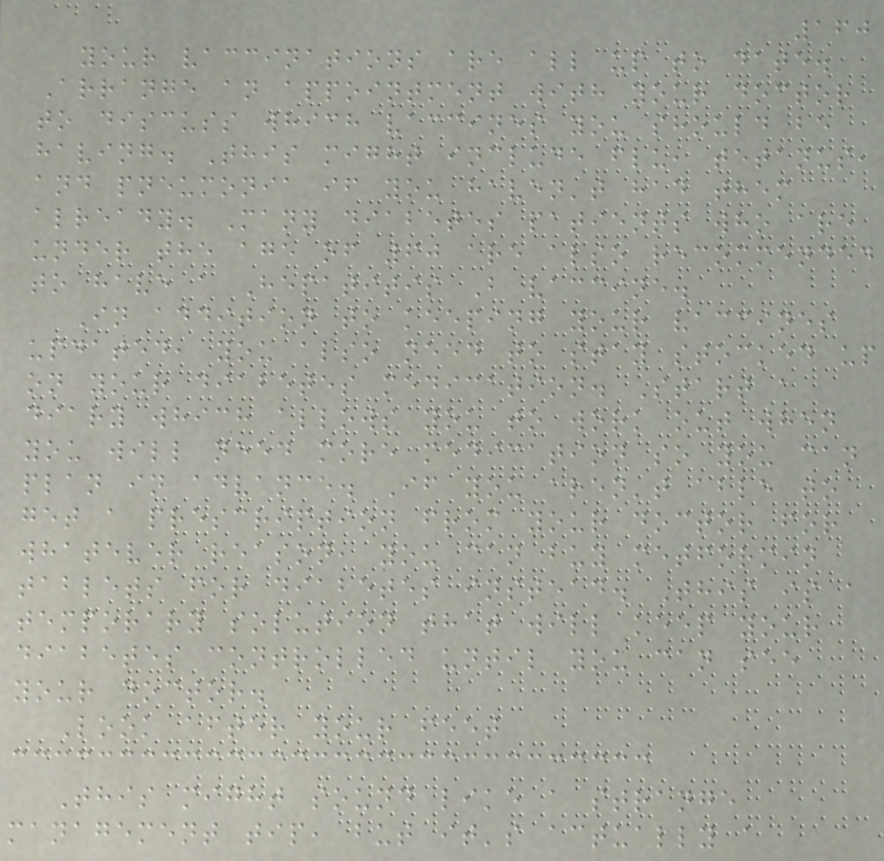160
your vaccinations are all up to date.
Arrange an appointment with your doctor
to discuss which vaccines you should be
having. This might include flu, tetanus,
and pneumonia if you haven't had them
already. Many diabetes patients who are
under the age of 60 are also recommended
to have a Hepatitis B vaccine.
In addition to keeping your vaccines
updated, you also need to stay stocked up
on your diabetes medication. Start a
diary which allows you to work out when
you will need more medication so you can
plan in advance. If you aren't able to
get a prescription from your doctor for
whatever reason, you can buy metformin
tablets for diabetes instead. This is a
temporary solution that will keep your
diabetes controlled until you can see
your doctor.
Look after your feet
This might sound like a strange
management tip, but it's actually a
